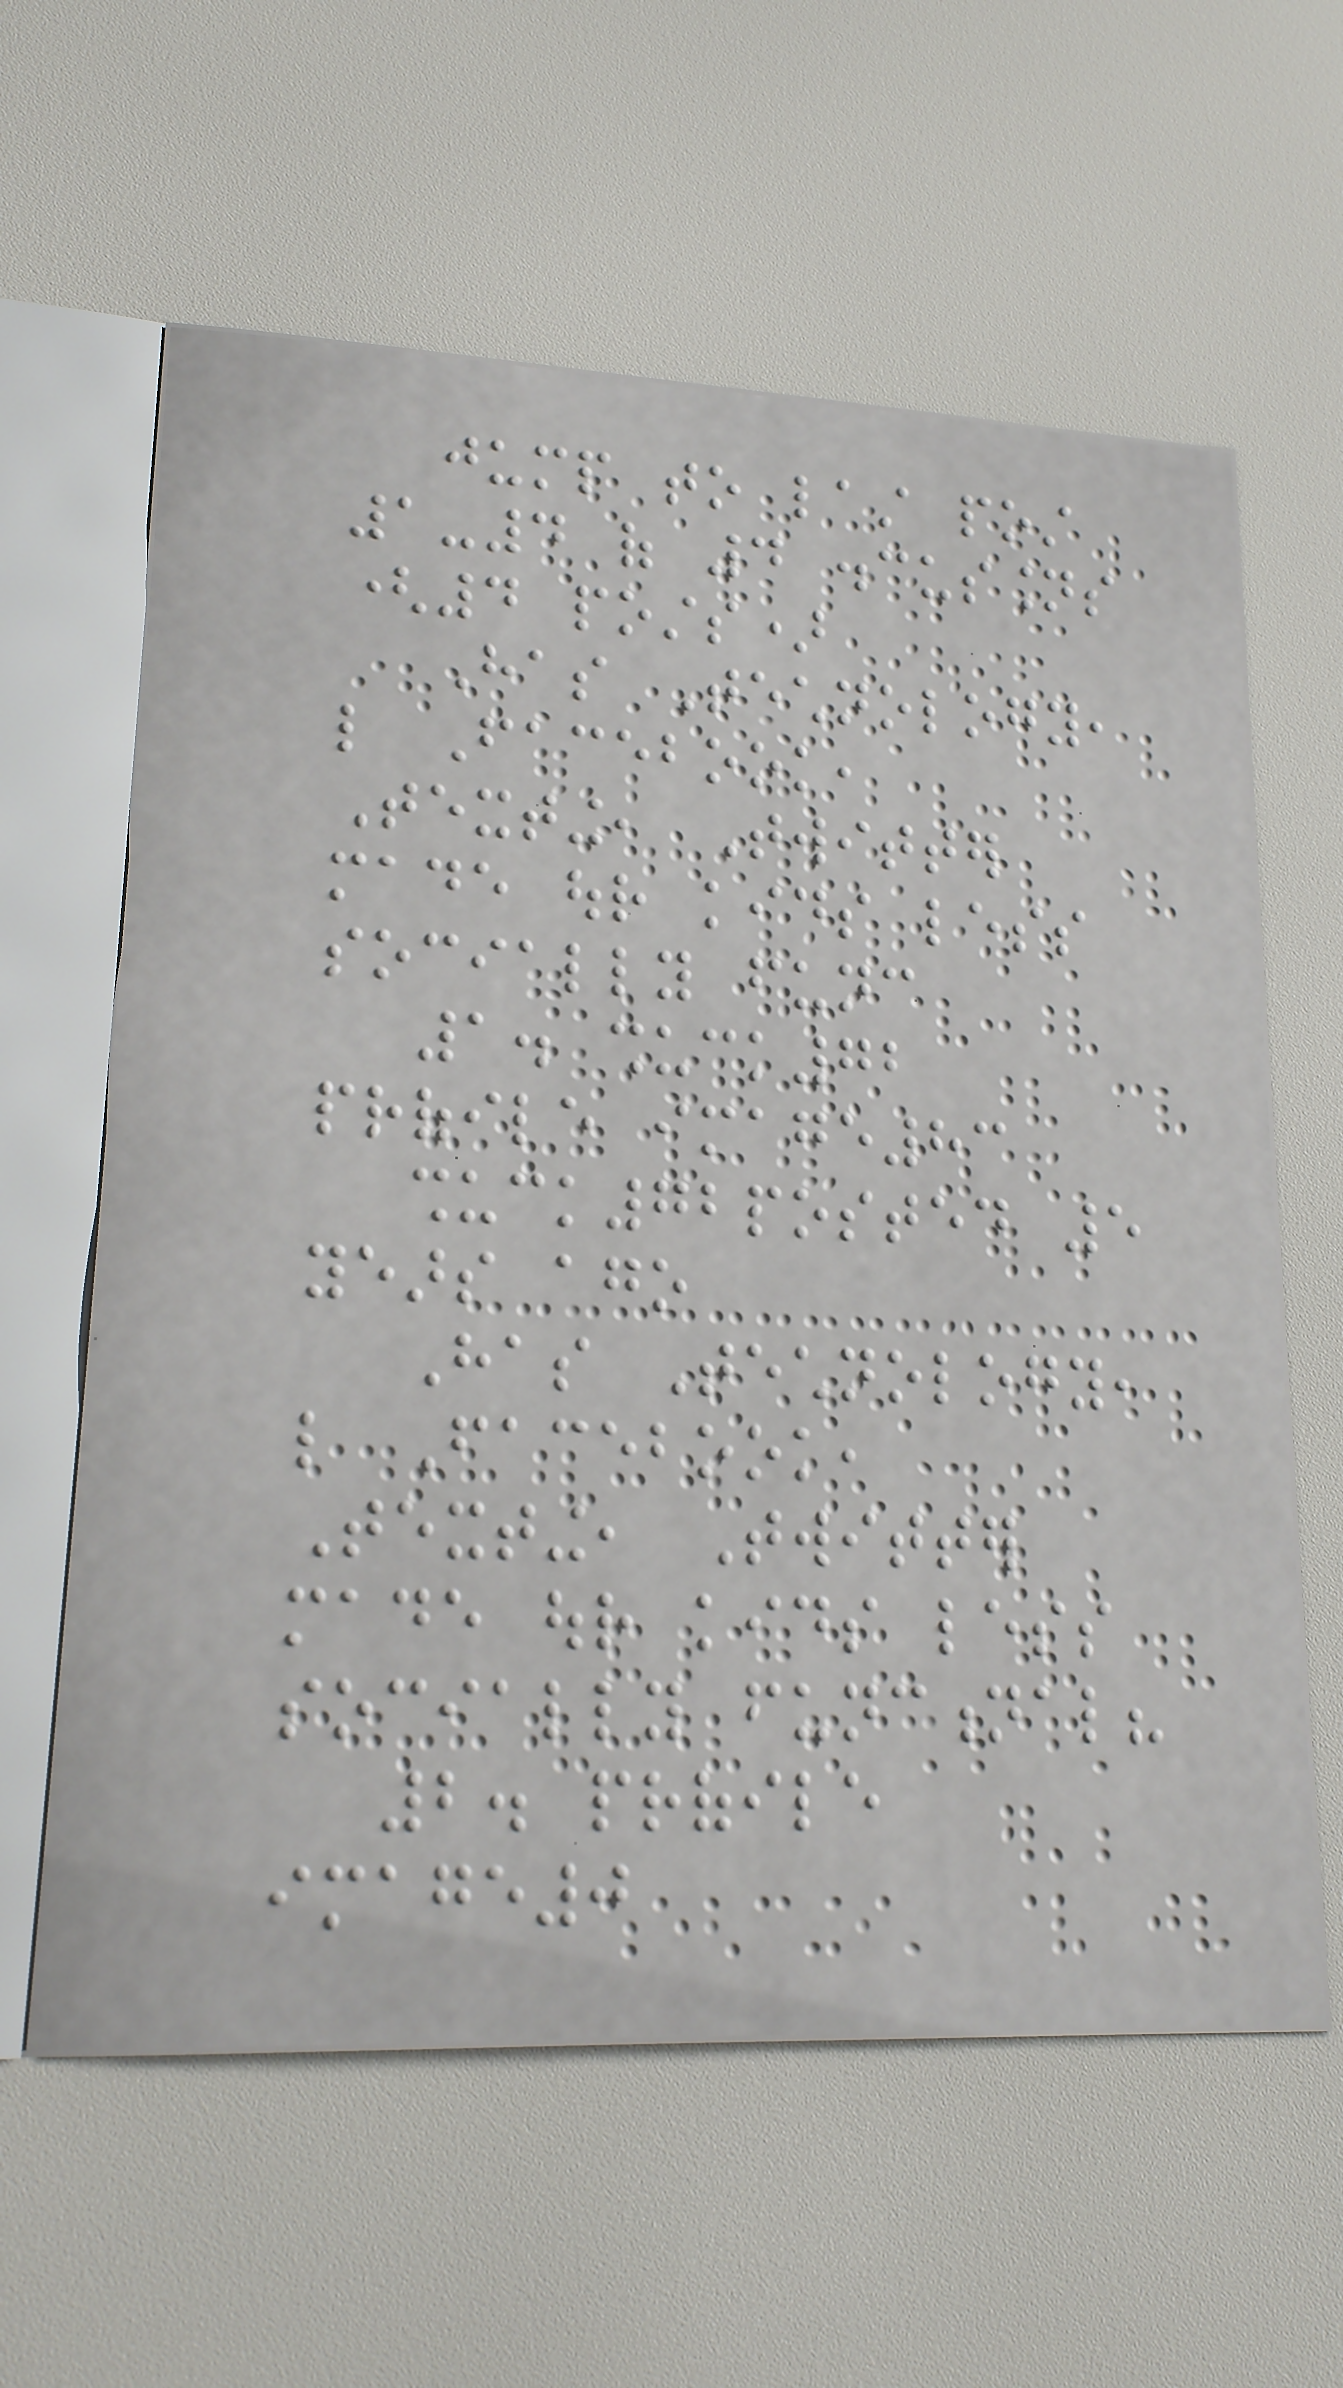jump to last post
1-4 of 4 discussions
(4 posts)
Has Technology,
like Facebook,
Texting, Twitter
made our kids less
socially func
1. shuck72
profile image83
shuck72posted 5
years ago
Has Technology,
like Facebook,
Texting, Twitter
made our kids less
socially functional?
2. profile
image0
